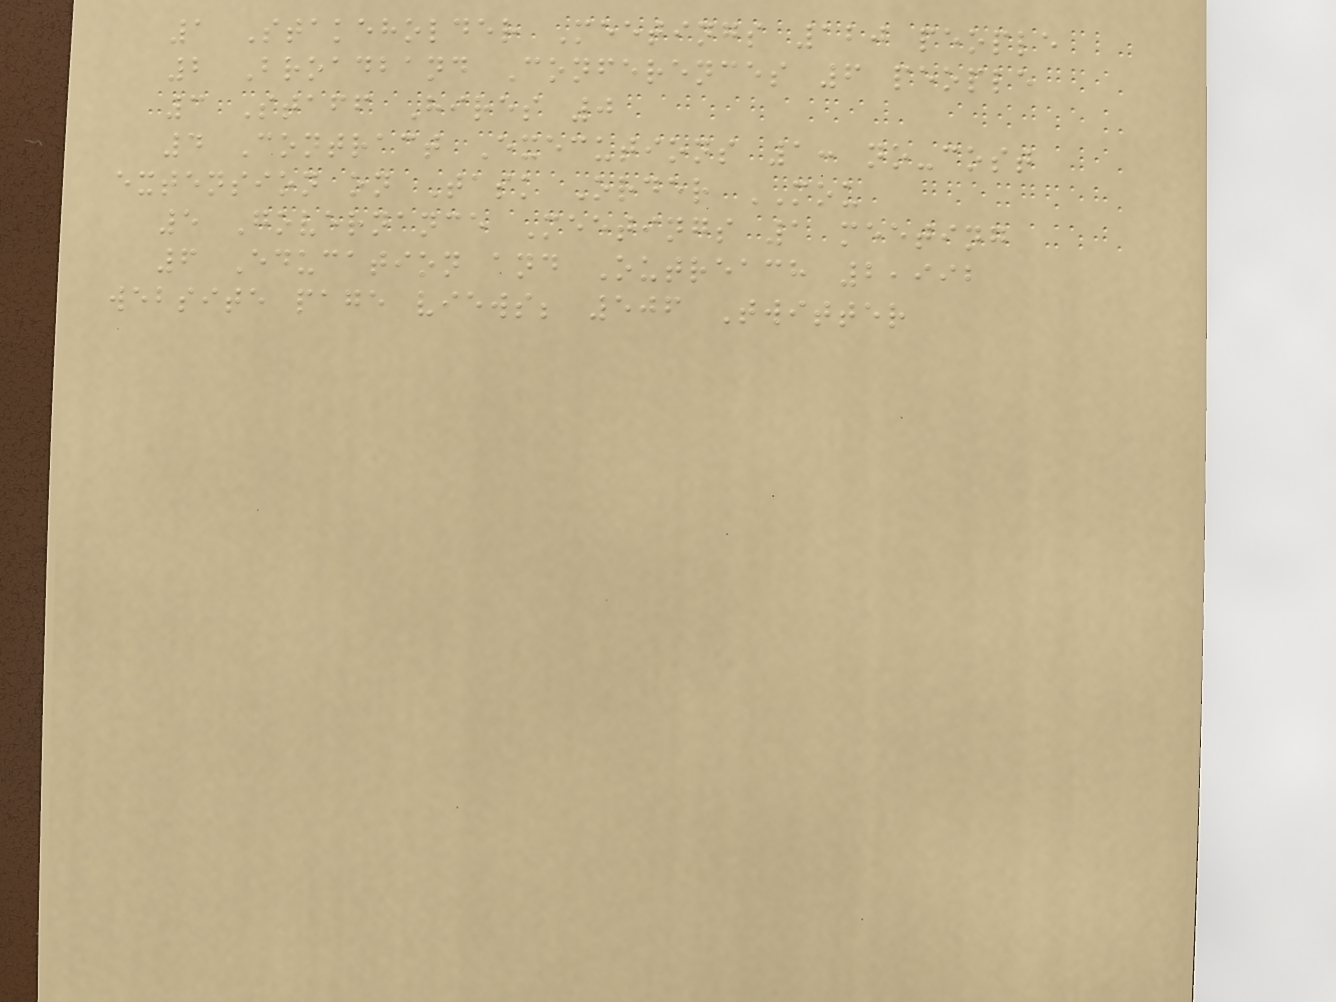1 Stakeholder Meetings 120 people
2 Broadband Conferences 6 people
3 Staff Hires 0
4 Contract Executions 1: no-cost
extension on Task Order MOU
5 Governance Meetings 1 meeting
6 Education and Outreach 2,992
website page views; 506 Twitter
